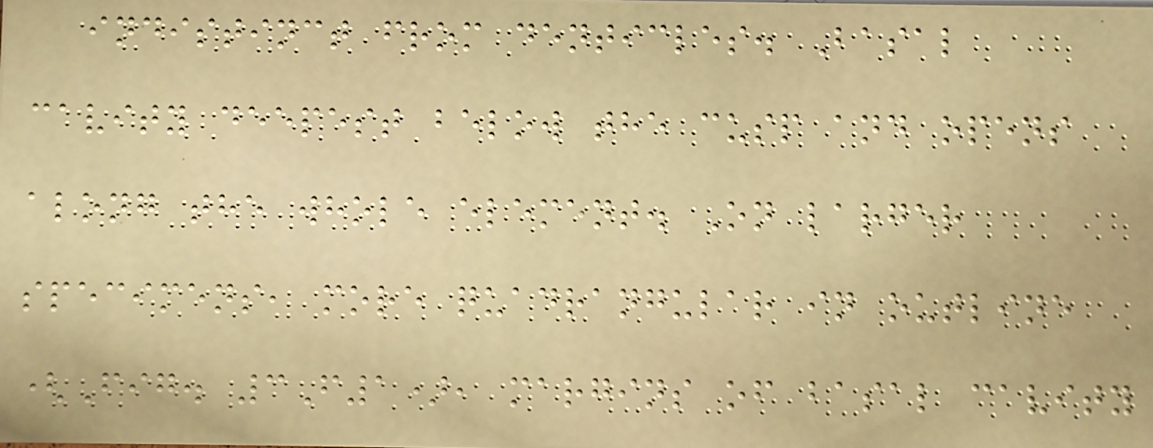indistinct from denticles. Basal
cavity deepest below the cusp and opens
along the whole element. On larger
specimens, more quadrangular in outline
(Fig. 3F1), margins of basal cavity
